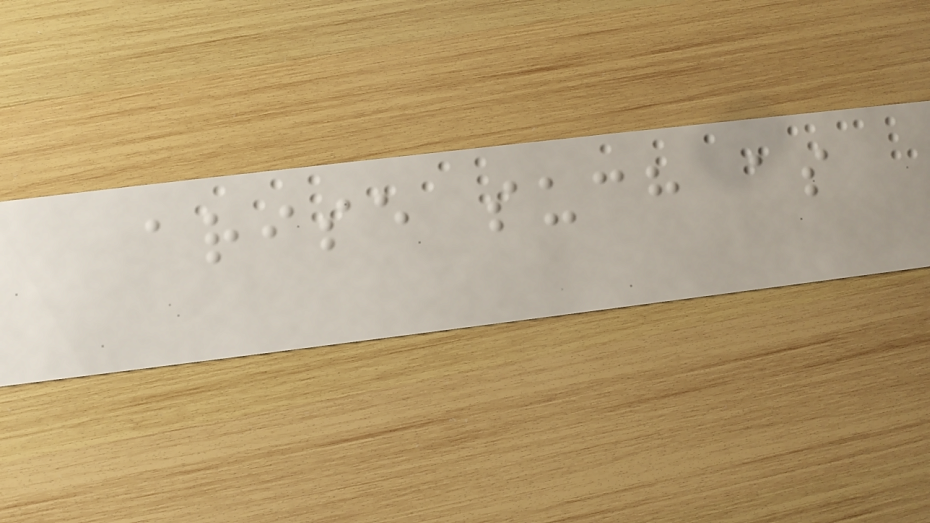arise such as
